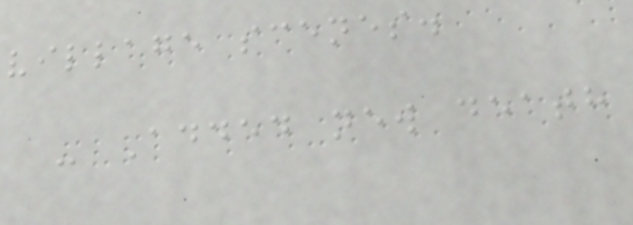village scenes.
- Added new death
